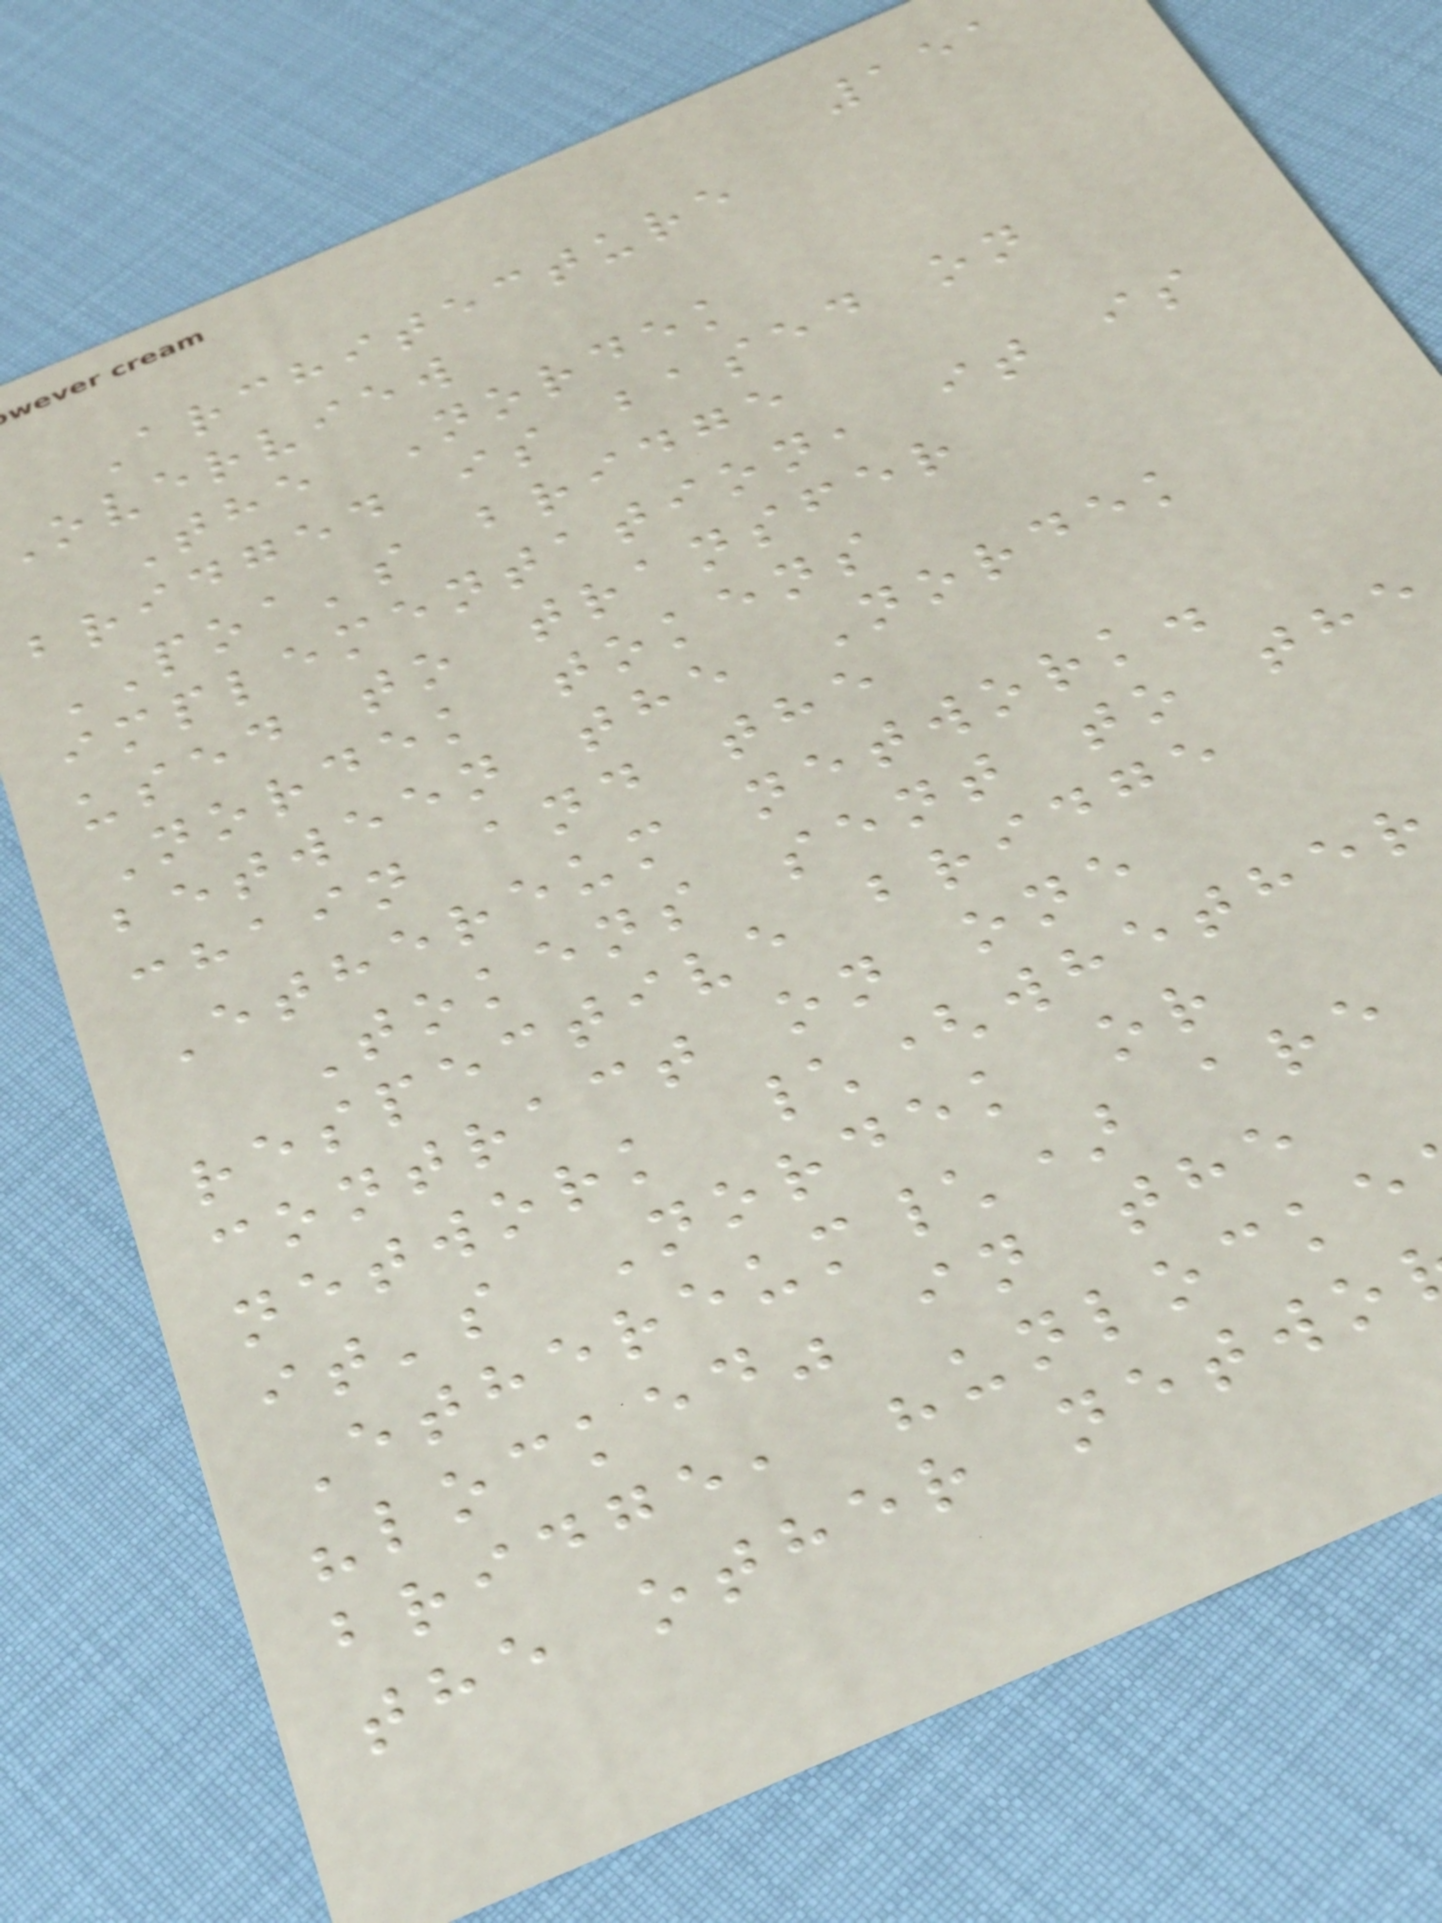151
Architecture
overview
The Nordek
bridged is based on
POA's bridge
implementation, it is
used to transfer
Nordek tokens
between the Nordek
chain and the
Ethereum network.
Tokens sent to the
respective bridge
contract on one
network \(whether
it's Nordek or
Ethereum\) are
"locked" in the
bridge, "unlocke
the other netwo
